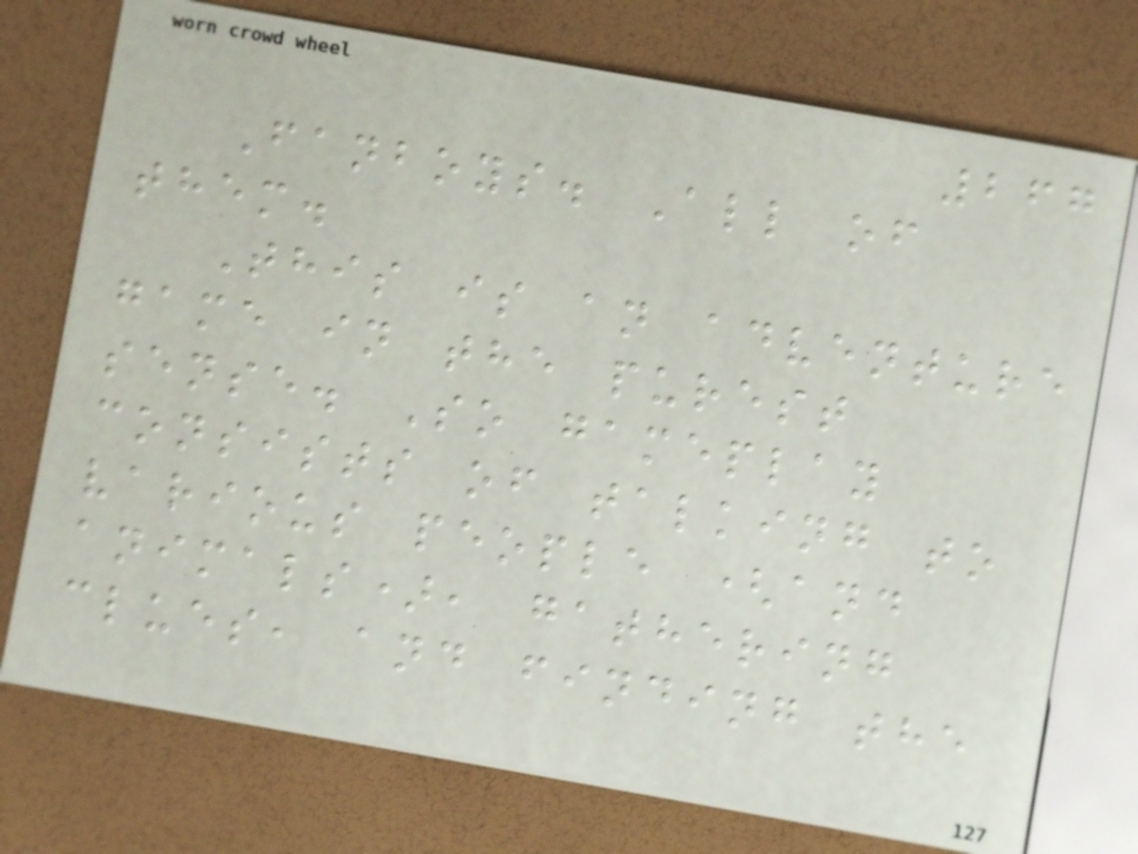267
Fanboys. All of
them.
This is an adventure
game in the purest
sense. So gameplay
consists of talking to
various people (and
animals), gathering
clues, and finding the
